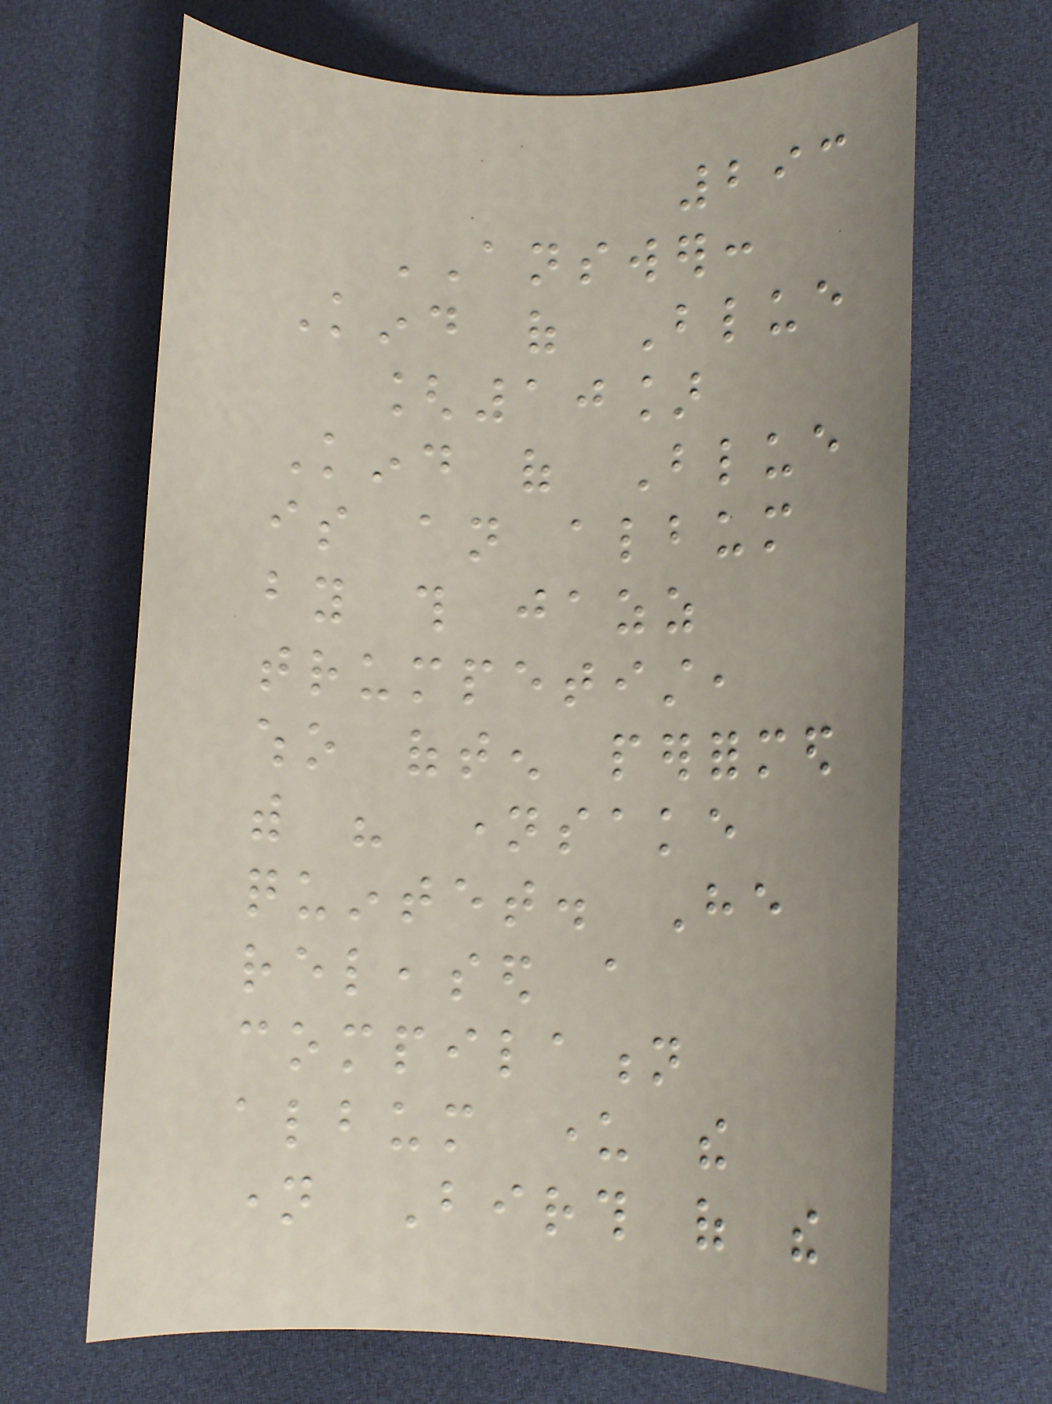293
ANSWER:
Kind of Blue
[10]
Kind of Blue
is an album
by this jazz
trumpetist,
who often performed
with his namesake
quintet. He
released a
compilation
album under the
name Birth of the
